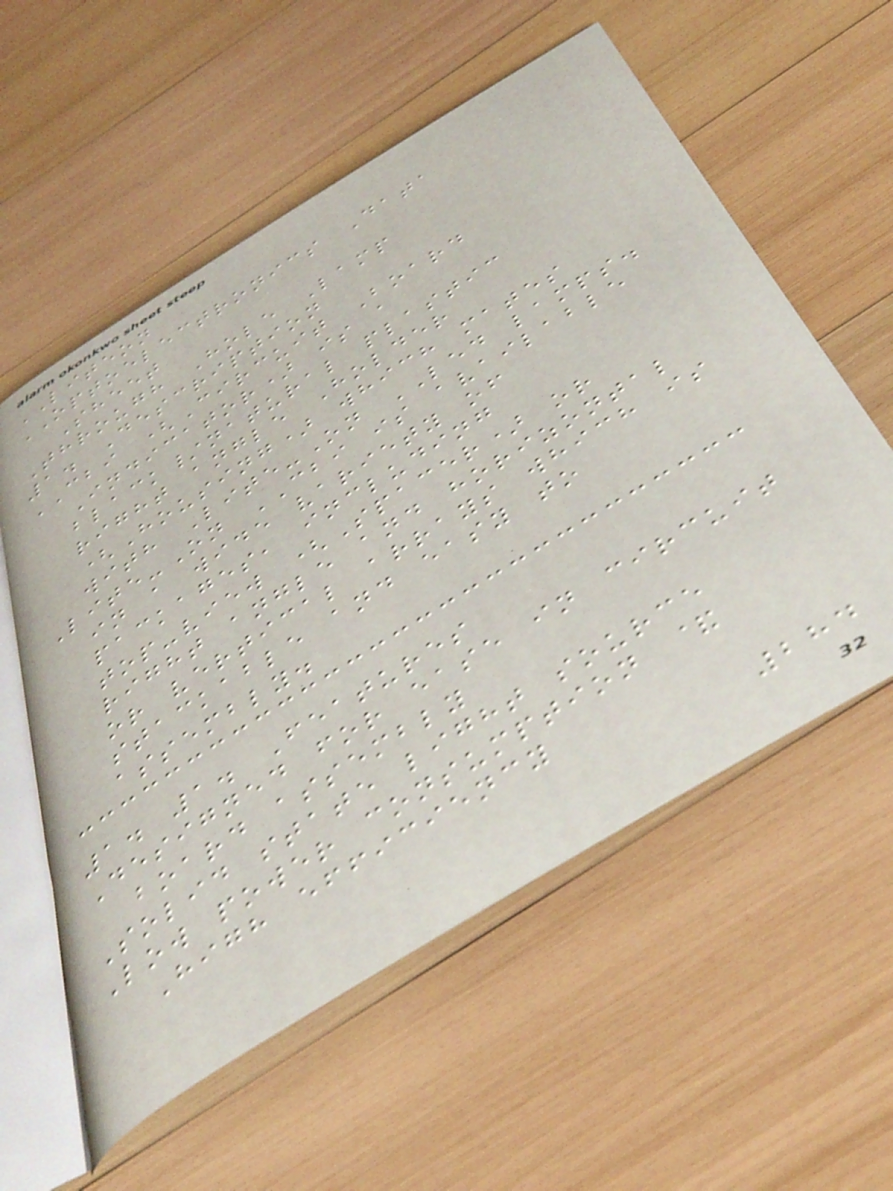LITEON
OPTOELECTRONICS Data
Sheet
Through Hole Lamp
1. Description
CBI (Circuit Board
Indicator) is a
black/natural plastic
right angle Holder
(Housing) which mates
with Lite-On LED lamps.
Lite-On CBI is available
in a wide variety of
packages, including
top-view (Spacer) or
right angle and horizontal
or vertical arrays which is
stackable and easy to
assembly.
1. 1. Features
Designed for ease in circuit
board assembly
Solid state light source
Low power consumption &
High efficiency
284
